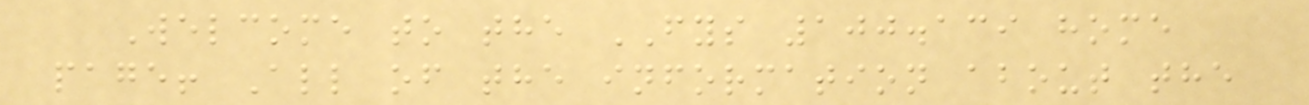Welcome to the FYS 100.139 home
page! All of the information about the
